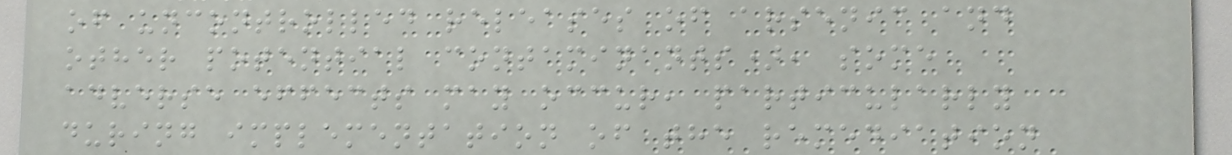of uncontrolled releases of arsenic and
other potential contaminants), some
adverse effects may occur, particularly
during implementation of the remediation
